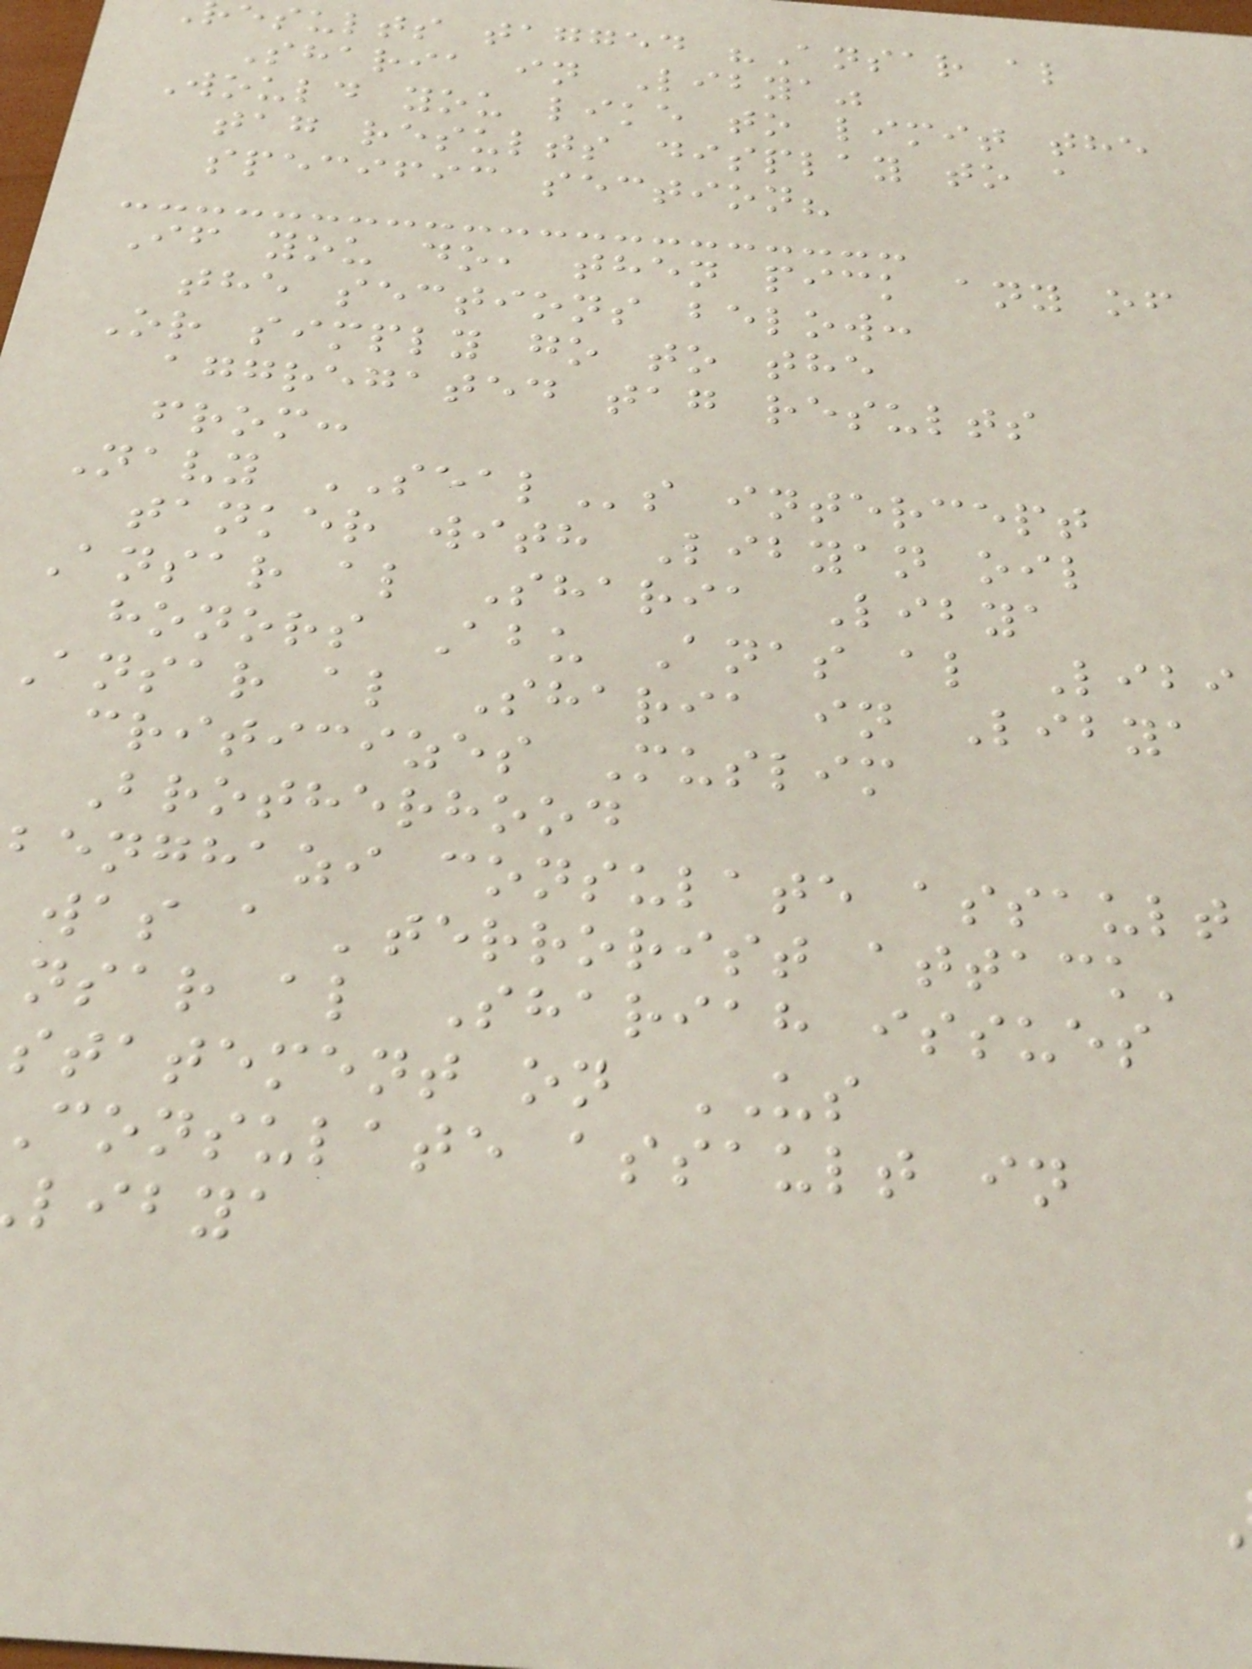esults tagged "Ansar al
Sharia in Libya"
Would you like to limit the
tag results display to a
specific section?
If you do, then pick any of
the sections below:
Or simply go to the
aggregated tag results
from:
Navy SEALs intercept
tanker with Libyan oil
Ansar al Sharia Libya
honors Abu Anas al Libi
Ansar al Sharia in Libya
criticizes Muslim
Brotherhood
benghazi consulate assault
was a 'terrorist attack'
nsar al Shariah issues
statement on US
consulate assault in
libya
